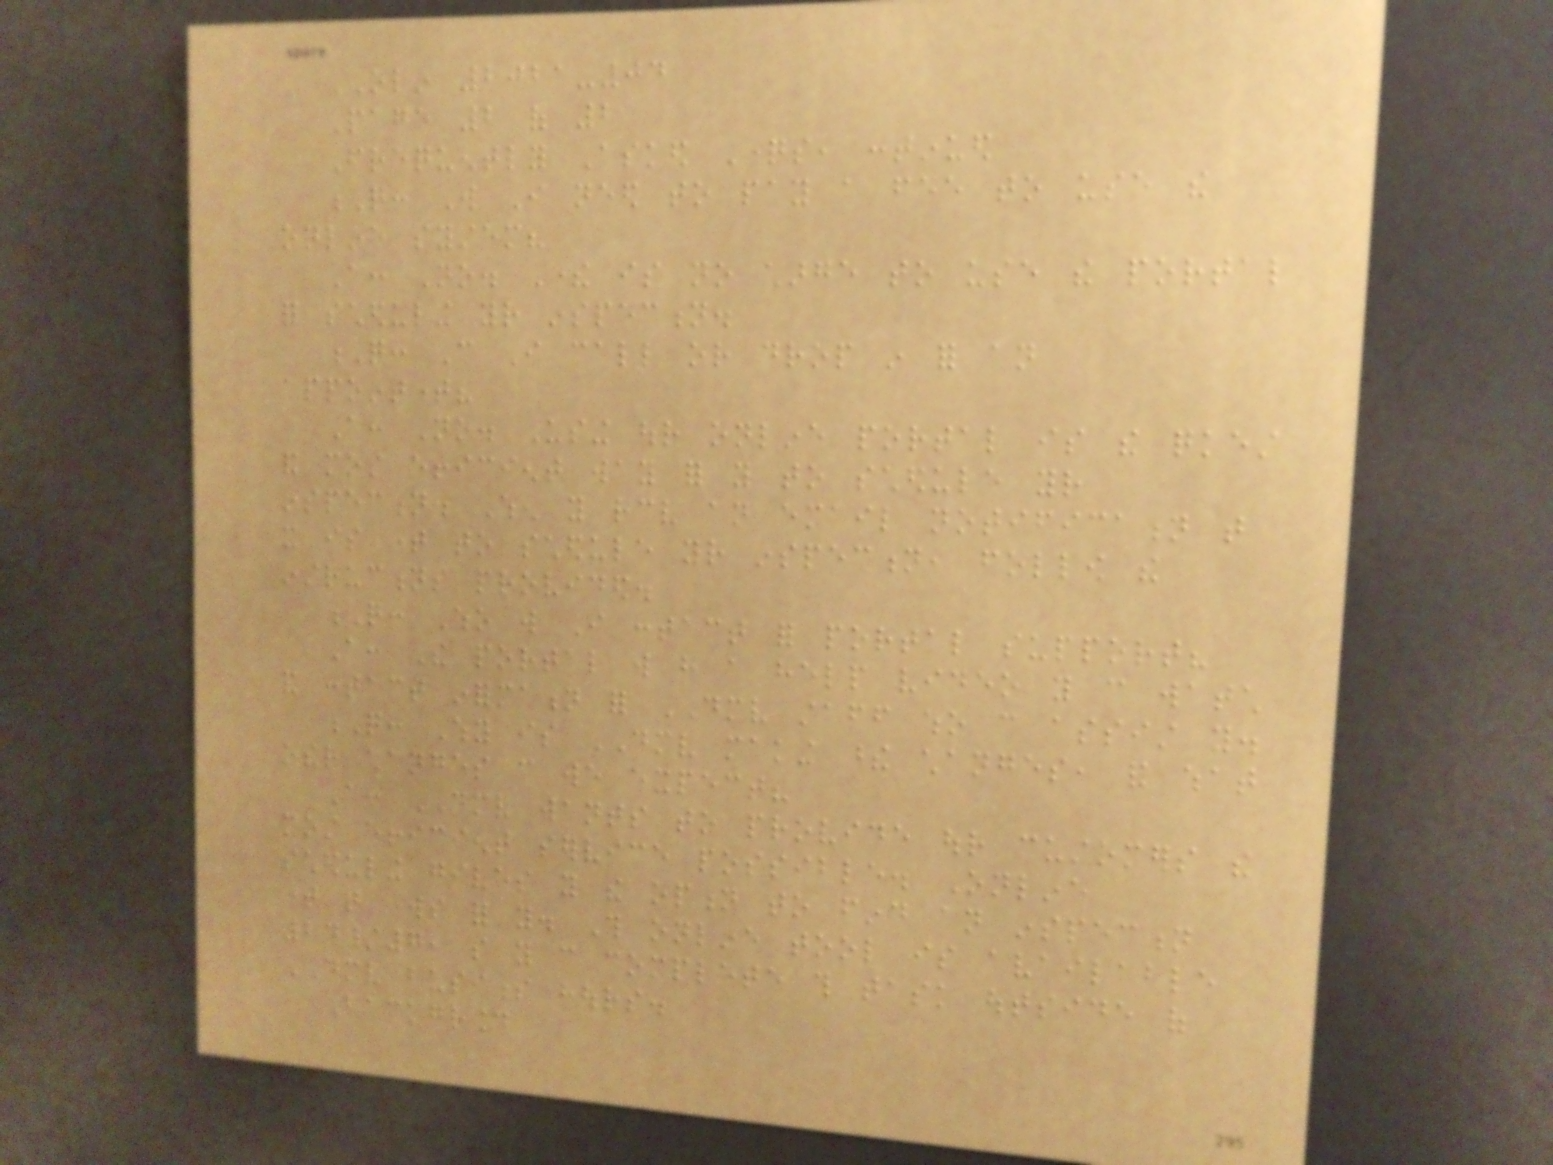OLIN 2021-04
Page 2 of 2
Frequently Asked Questions, continued
Q: Will I need to pay a fee to use the
online system?
A: No. There is no charge to use the portal
for scheduling your inspection.
Q: Can I call or drop in for an
appointment?
A: No. Using our online portal is the quickest
and most efficient way for you to schedule your
inspection. When you receive an email notification that
it is time to schedule your inspection, follow the
instructions provided.
Q: Who will I contact for portal support?
A: The portal will have a help video you can watch
and contact information for DMV staff who can assist you.
Q: Why is DMV making these changes, and what
other changes can we expect?
A: DMV wants to provide our customers the
most efficient service possible. Online
scheduling gives you the option to find an inspection
time that works for you. This online tool is available
24/7, so you can complete this task outside of
DMV business hours.
Background
